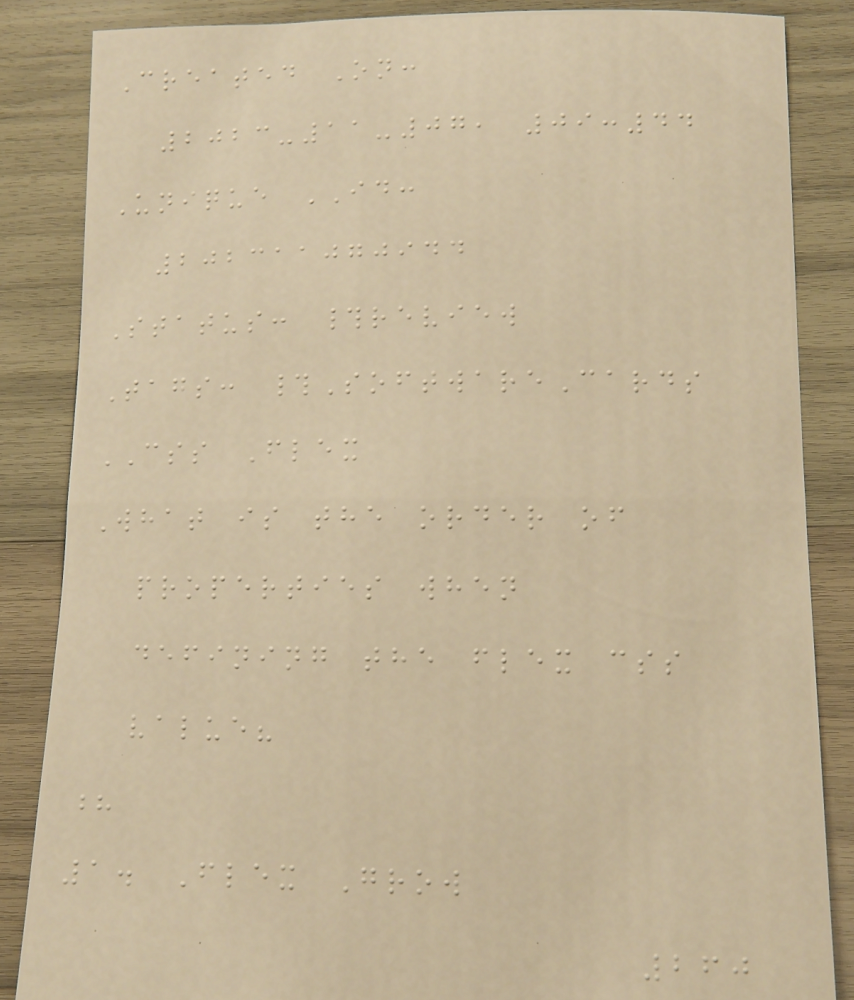Created On:
2023-11-07, 09:44
Unique ID:
202311070944
Status: #review
Tags: #SoftwareCards
CSS Flex
What is the order of
properties when
defining the flex css
value?
?
1. Flex Grow
260
